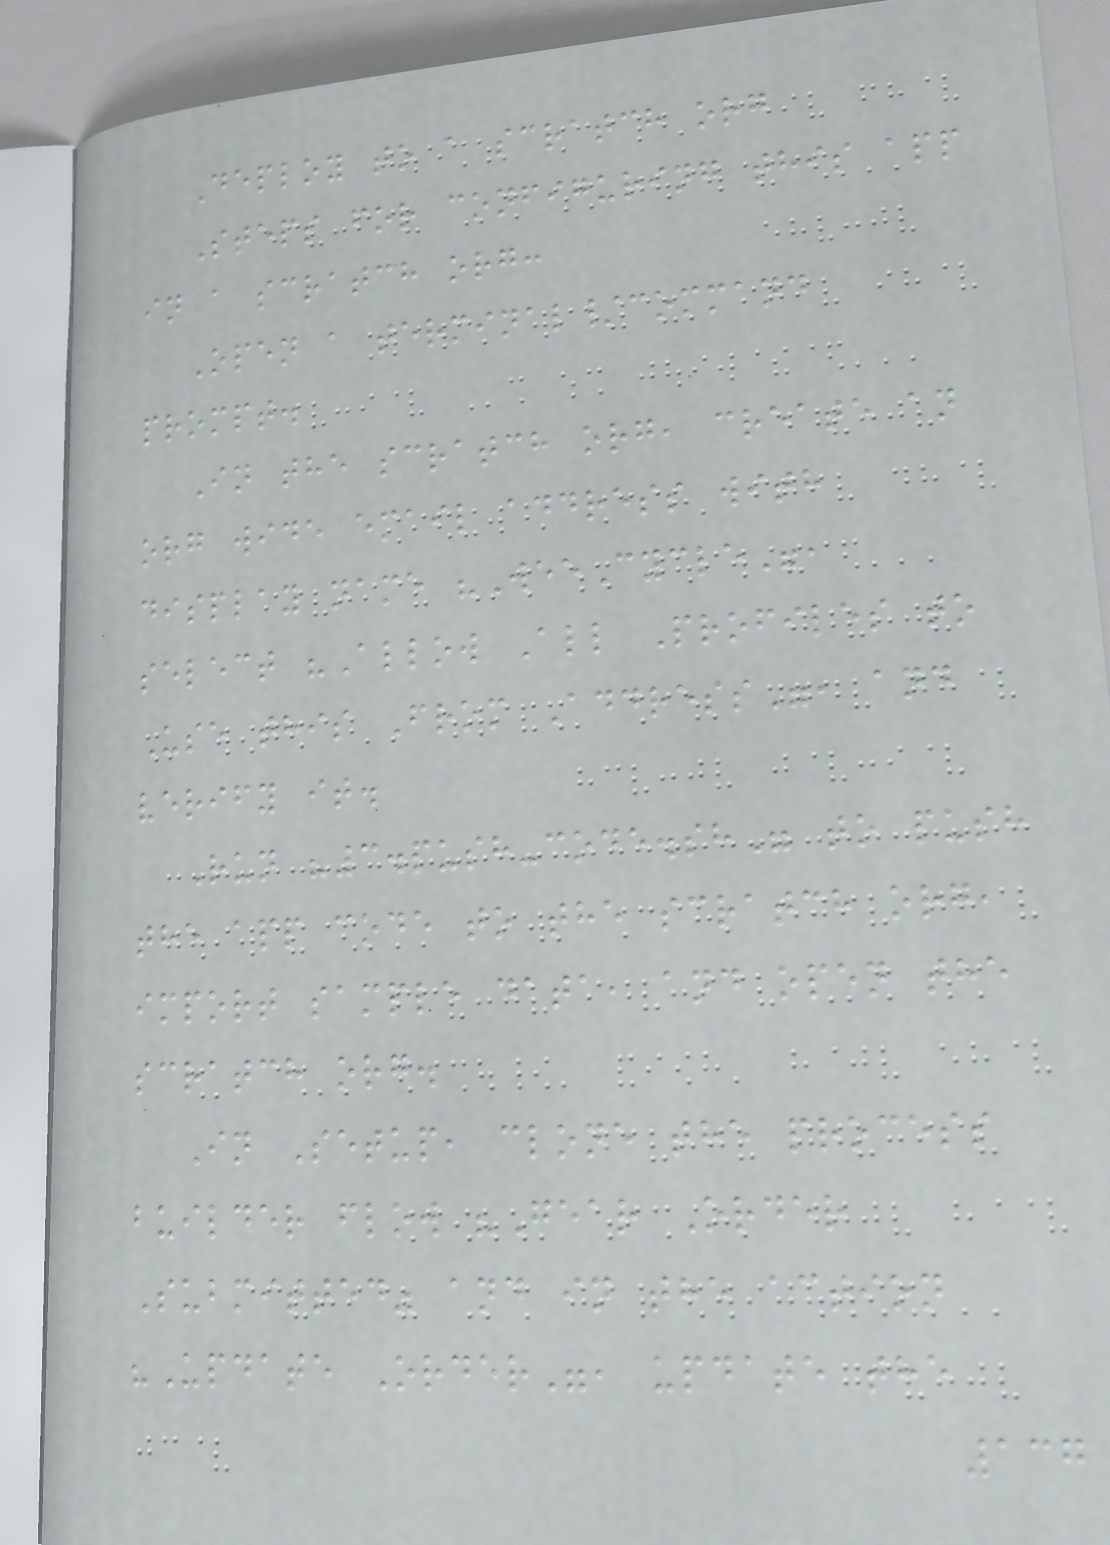Deploy to a scratch org
Steps for configuring this app
in a scratch org:
Open a terminal/command
prompt.
In the scratch org, create an
org wide email address with
display name "WeeCycle",
select "Allow All Profiles to
Use this From Address", and
verify it.
Run "3.push-code.sh" to push
the app code to the scratch org,
import sample data, and open the
scratch org.
In Setup, clone the process
builder flow "Gear Order
Submitted" and in the action
"Update Order", update the
137
